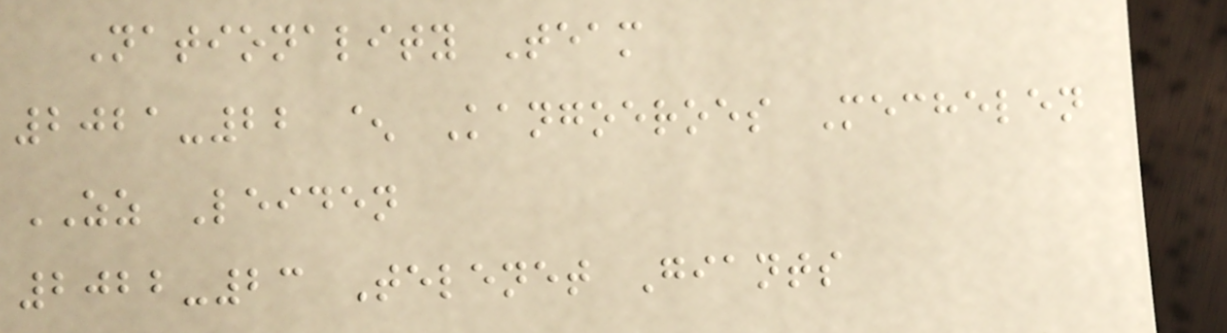Nationality Team
2021-22 ^ Kangoeroes Mechelen
ZZ Leiden
2022-23 Telenet Giants
